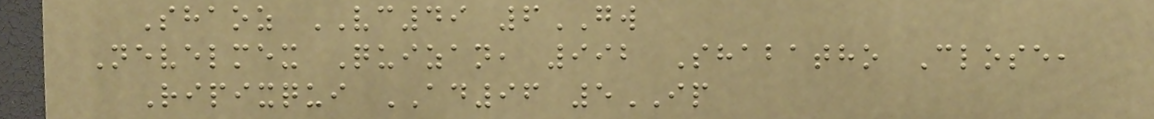Shaoz VC49 6GW
Nevelmex Quizan, 992 Shabatho Close,
Ripixqui AD96 5IP
